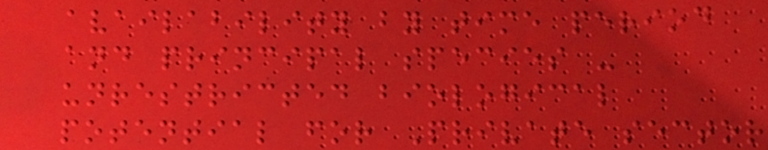availability by time period
and principal species -
unrestricted biological
potential for Private sector
